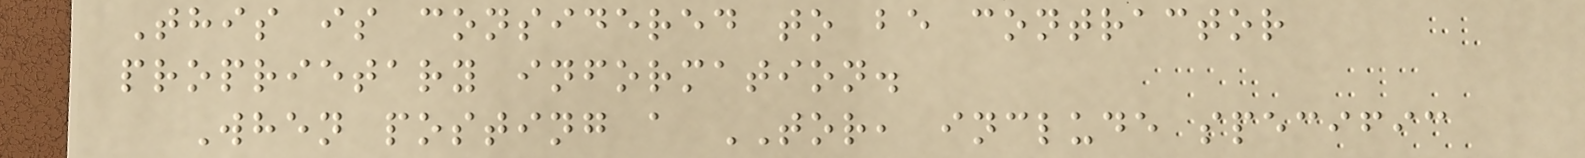This is considered to be contractor
proprietary information.
When posting a TOR, include specific
